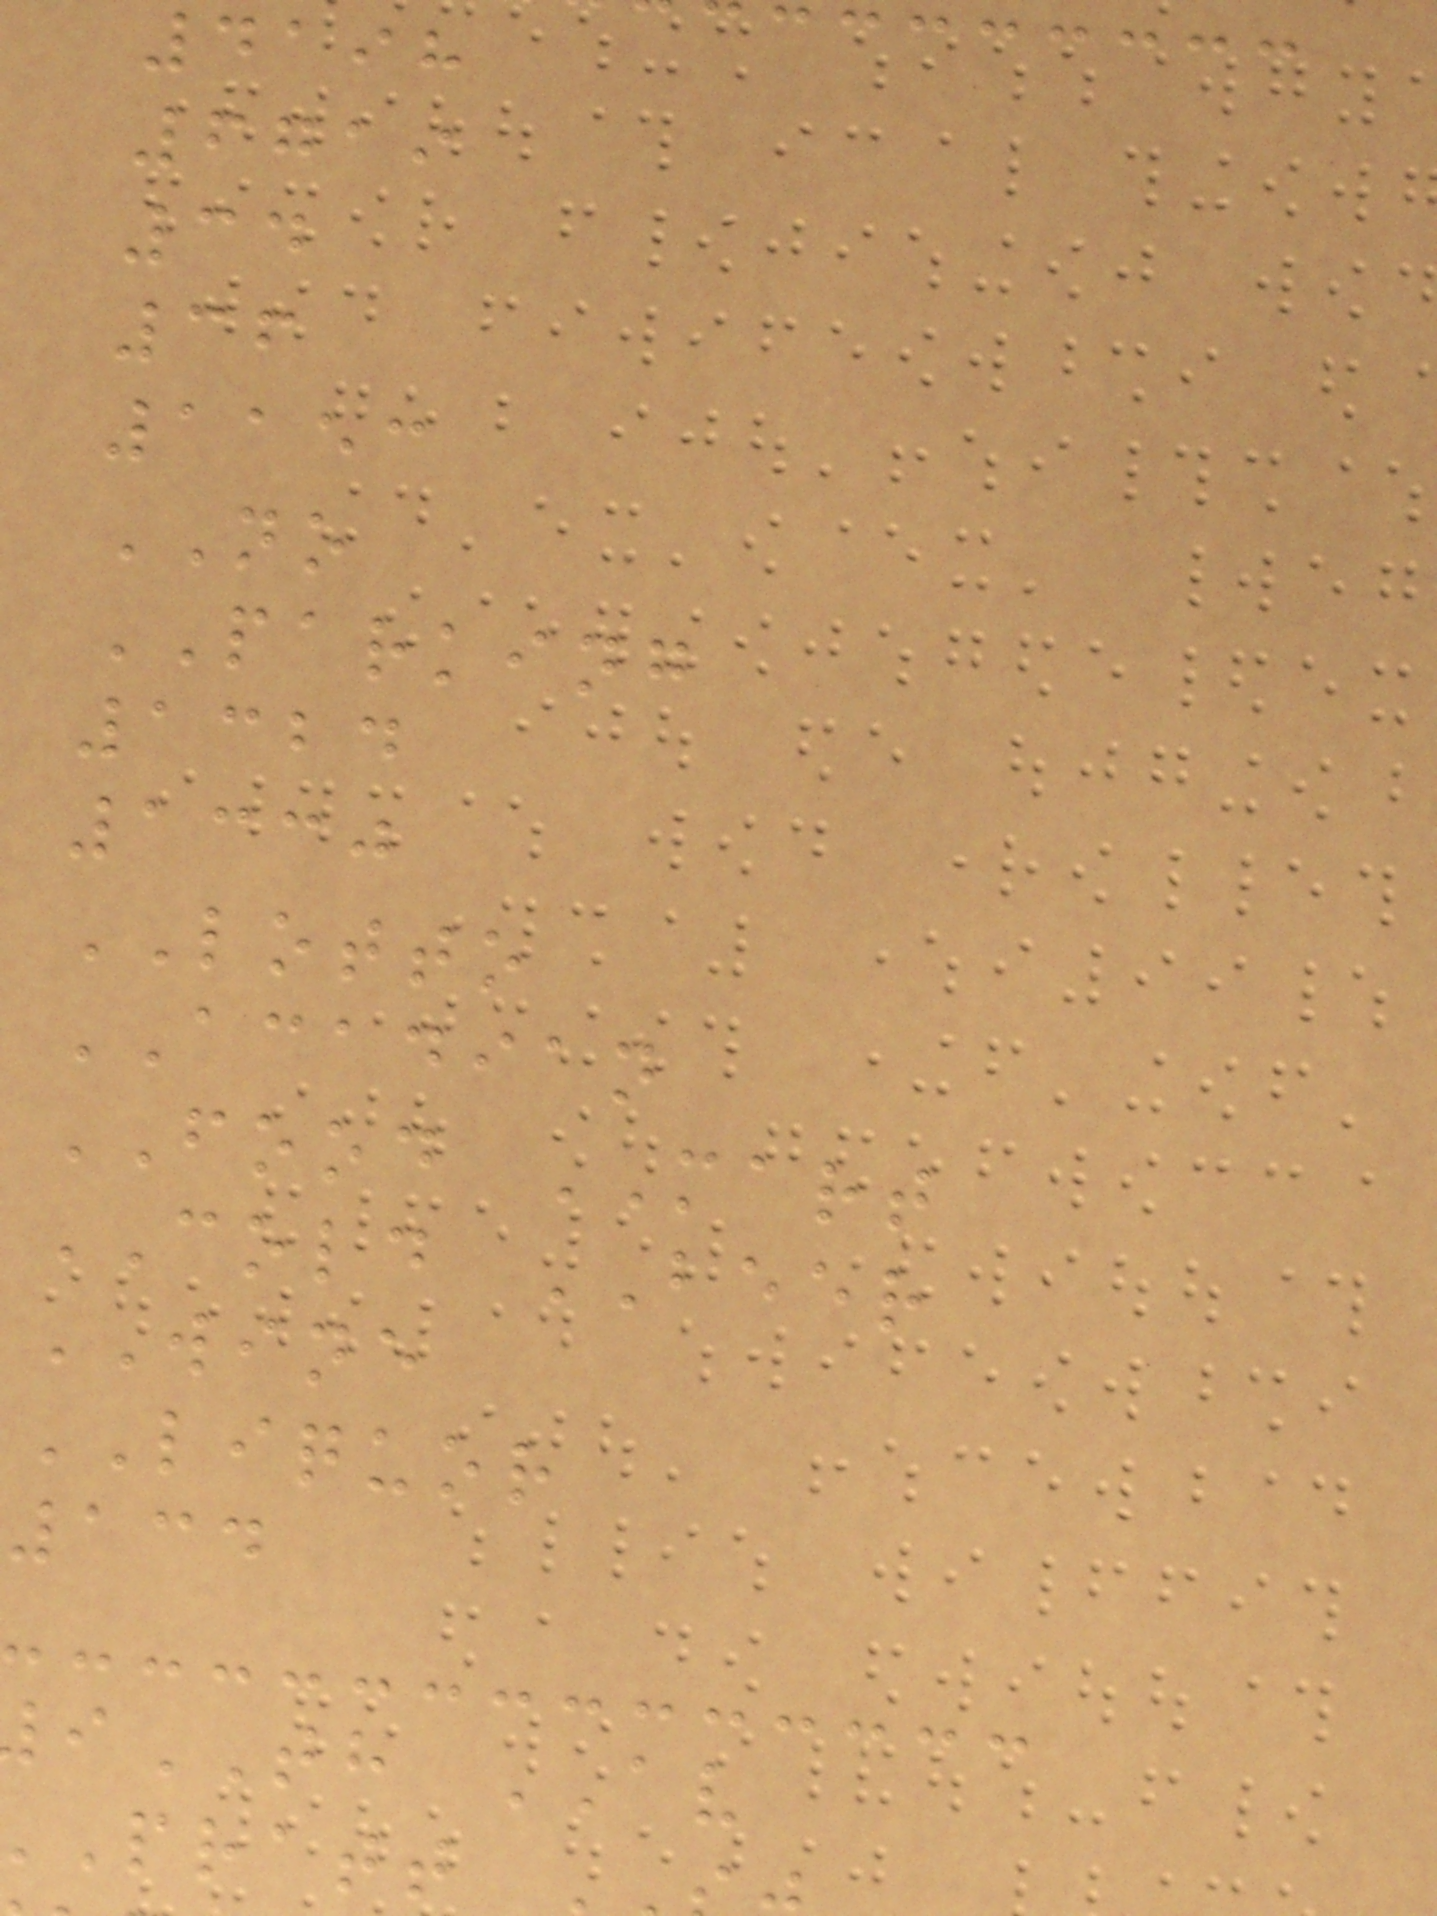4198
6719
34
36
1153
NO
PARKING
1324
1330
LOTTO
ACADIAN
FOOD MART
COLD BEER
WINE
LIQUOR
134
TH AV
pratt
